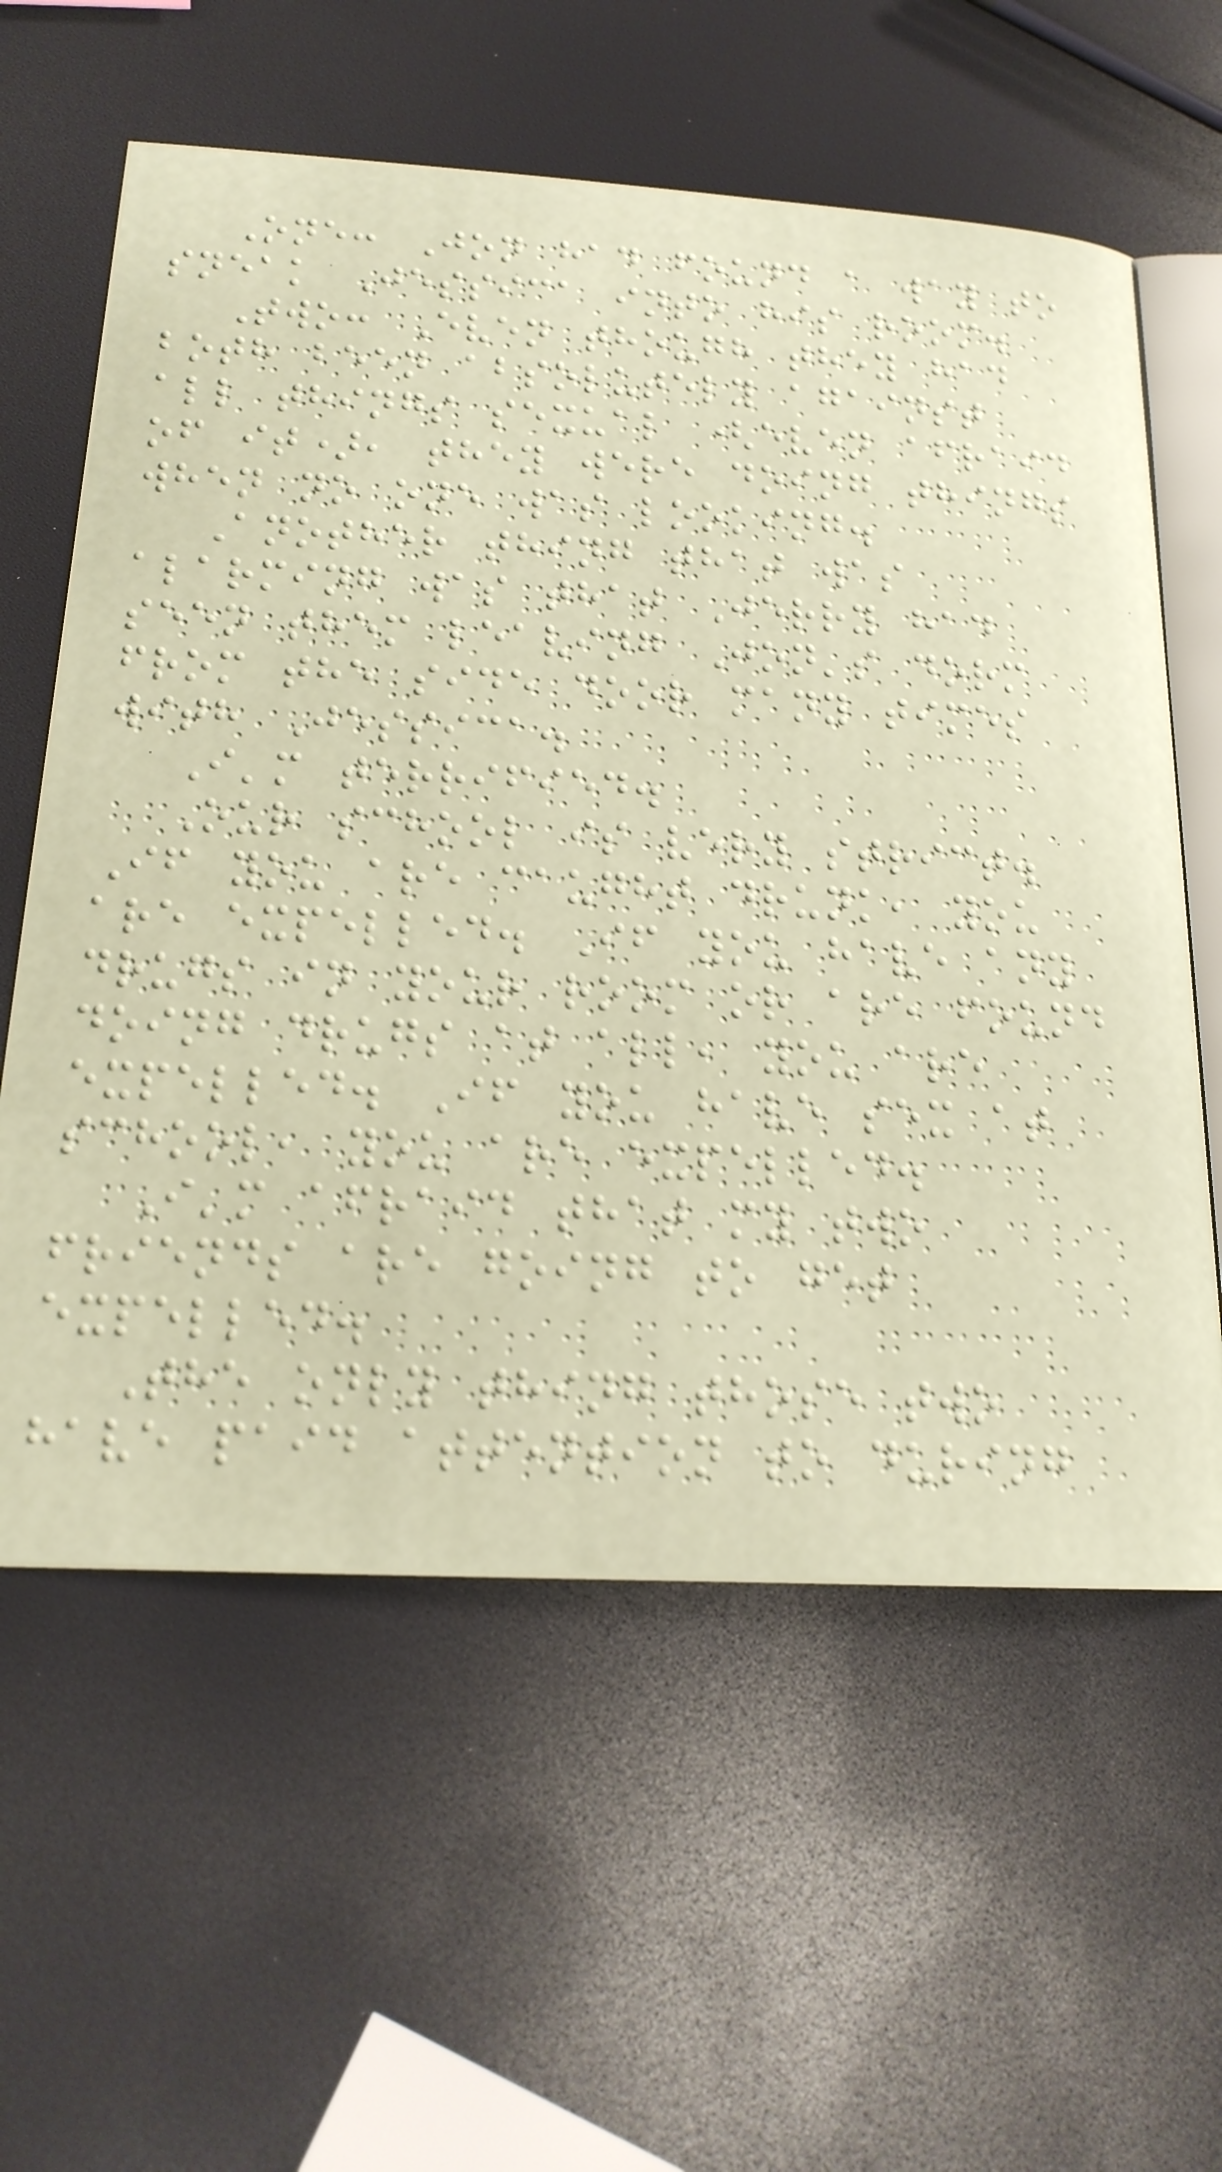One: Jon had found a way to
sneak Jessica into his room.
Two: Even though they had
both been absolutely against
all things sexual (even afraid
of it), they were doing things
when no one was looking.
Another thing that was
alarming was that Jerry had
seen them leaving Jon's dorm
from the side door many times
with Jessica.
I'm terrified.
Our school is very strict.
If you are caught drunk, you
are expelled. If you have any
drugs in your room or are found
doing drugs at all, you are
expelled. If you have sex at
school, you are expelled.
I'm afraid that my two
friends are going to get
expelled.
The only thing those two
have paid attention to during
